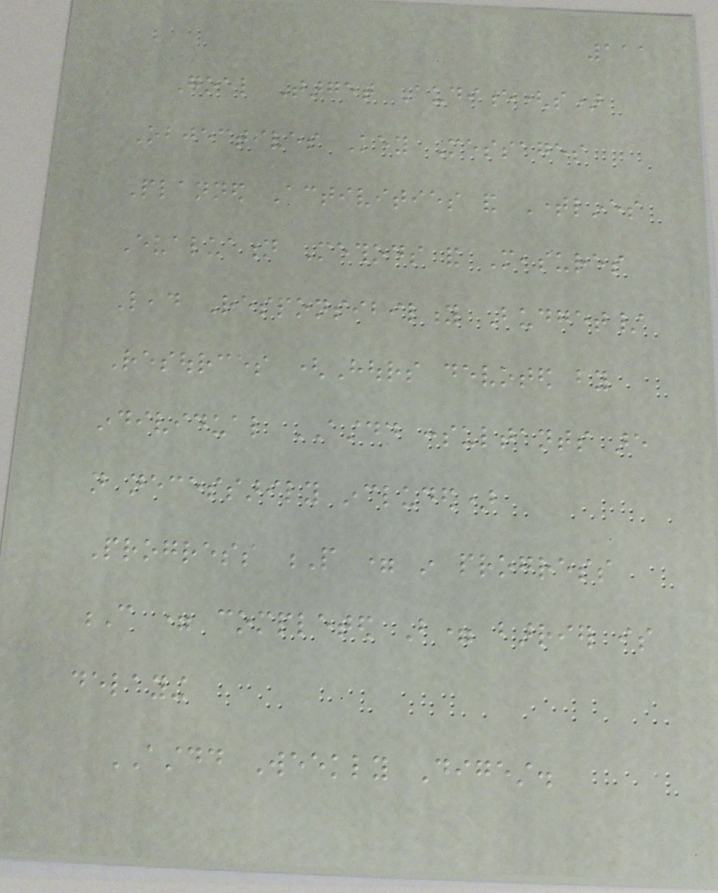111
Goal Target Audience(s)
Objectives Key Messages
Planned Activities and Timelines
Evaluation Methods and Measures
Lead Responsibility Budget/
Resources (Hours devoted by
individual ASTDD consultants are
not necessarily included)
Progress P = in progress
C = completed B= barrier is
delaying
ASTDD Weekly Digest.
